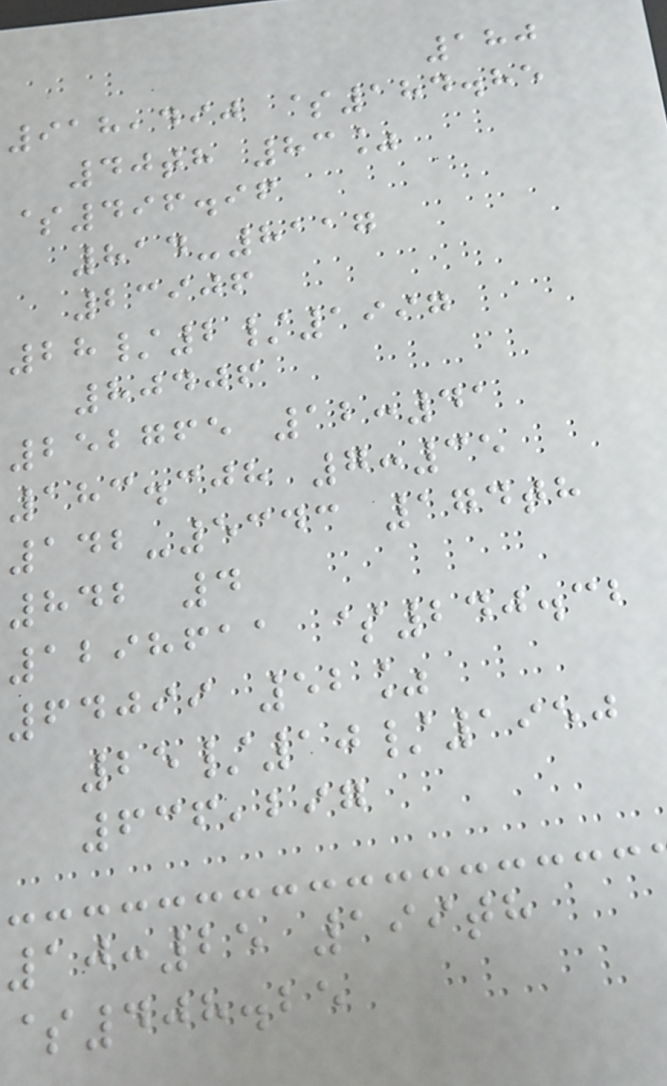180
918,490 $184.85
40th 83%
$496.96
814-8117
23906
28/2/1997
80406
252765 12:41
183.308 7:35
142-5343 174th
842 4
1298611 $240.32
64099 52%
25/10/1950
636,297
10:25 199th
$408.25
